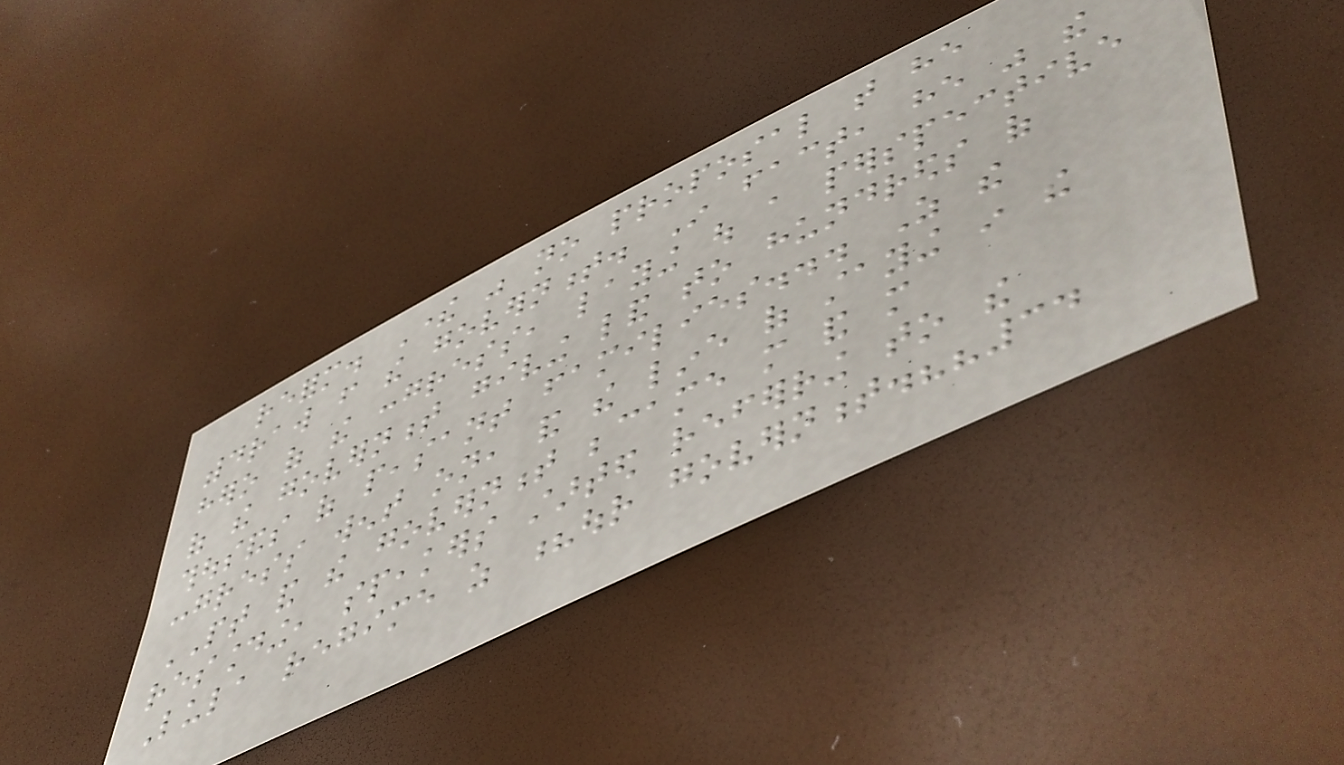reform. There was no proposal that he
withdraw from the government. In fact, he was the
hero of the congress, laying out a perspective
of the government giving land to hundreds of
thousands of peasant families... As the
congress went on, and the line of staying in the
PT and the government became more and more
resounding, speakers started referring to the
Lula regime as ?our government.??34
